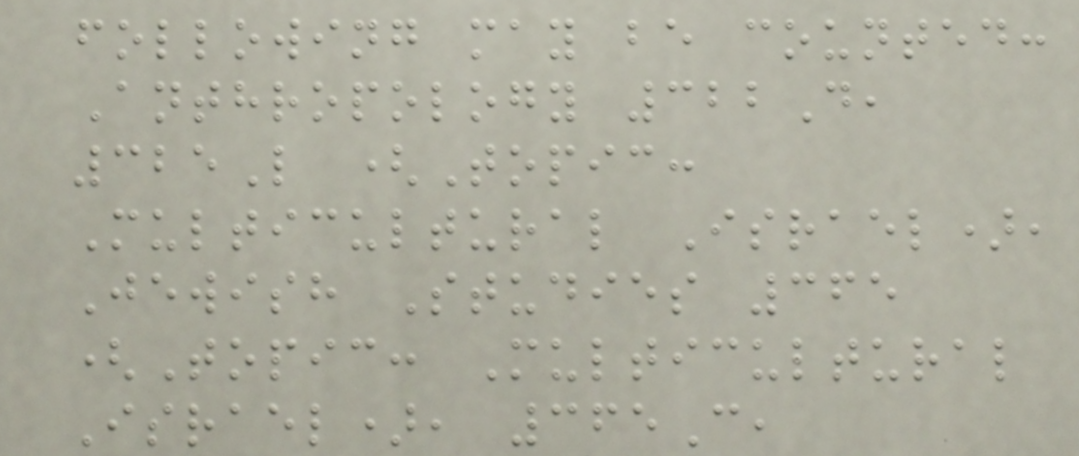following may be counted:
Anthropology 322D,
325L (Topic:
Multicultural Israel),
Jewish Studies 365
(Topic: Multicultural
Israel), 365C,
